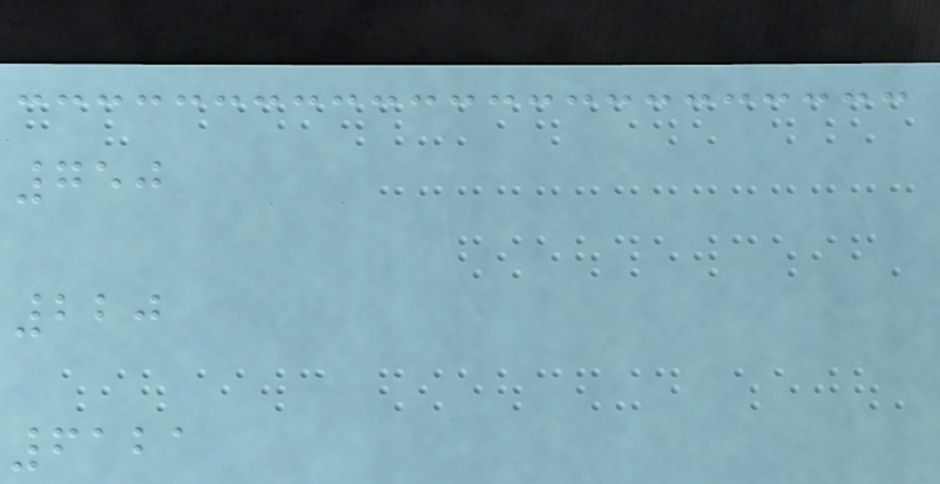750
220
6121
